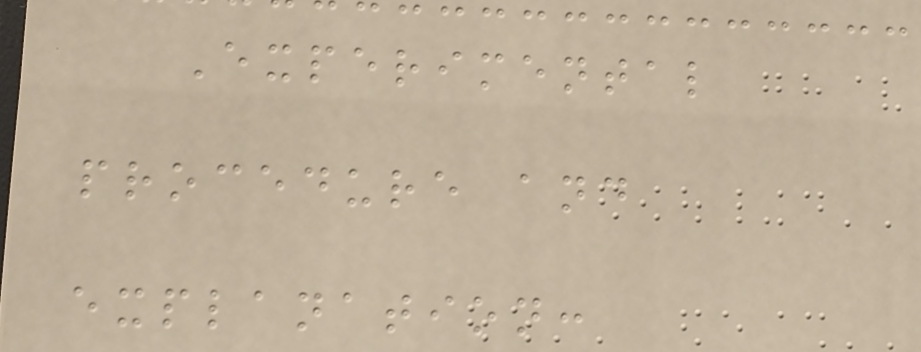Experimental
procedure and
explanation:
